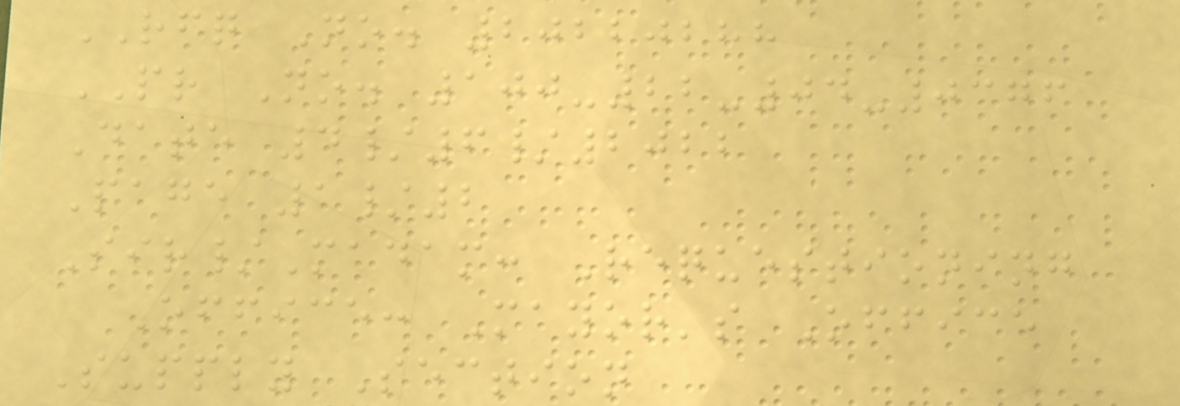RFQ No. 20220288
PR No. 100-22-04-0376
Date 4/6/2022
Page 1/2
Sir/Madam: Requestioning
Office: Mayor's Office
Supply Section
